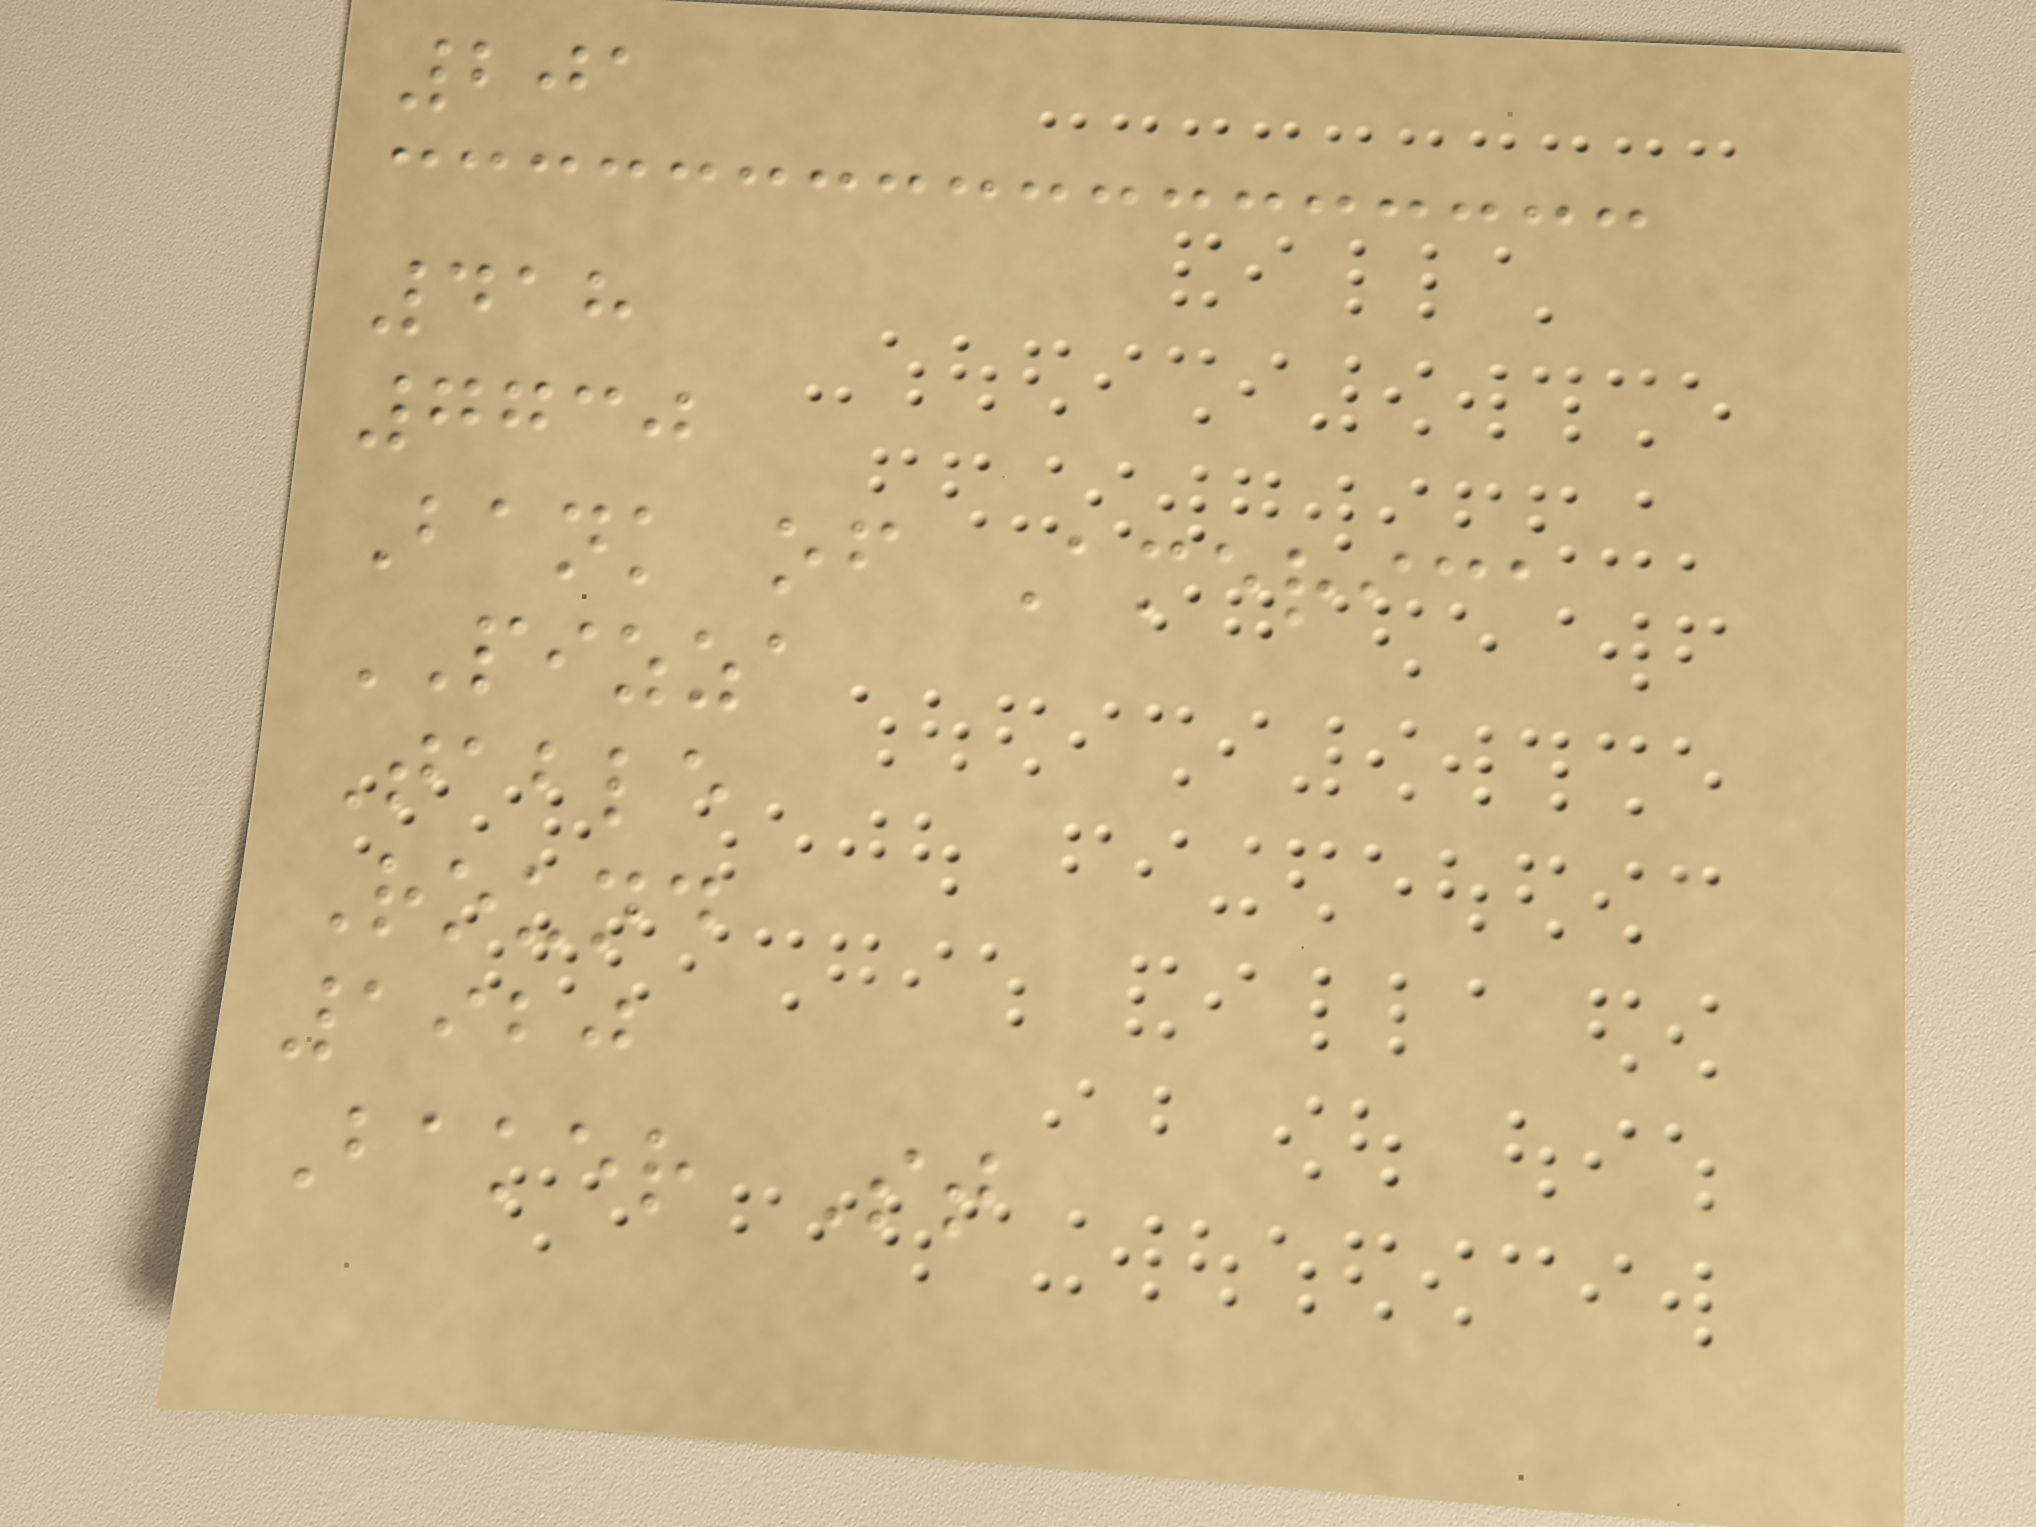201
418
7730
Bank of America
PIZZA
Table
Round
1920
Baker St
